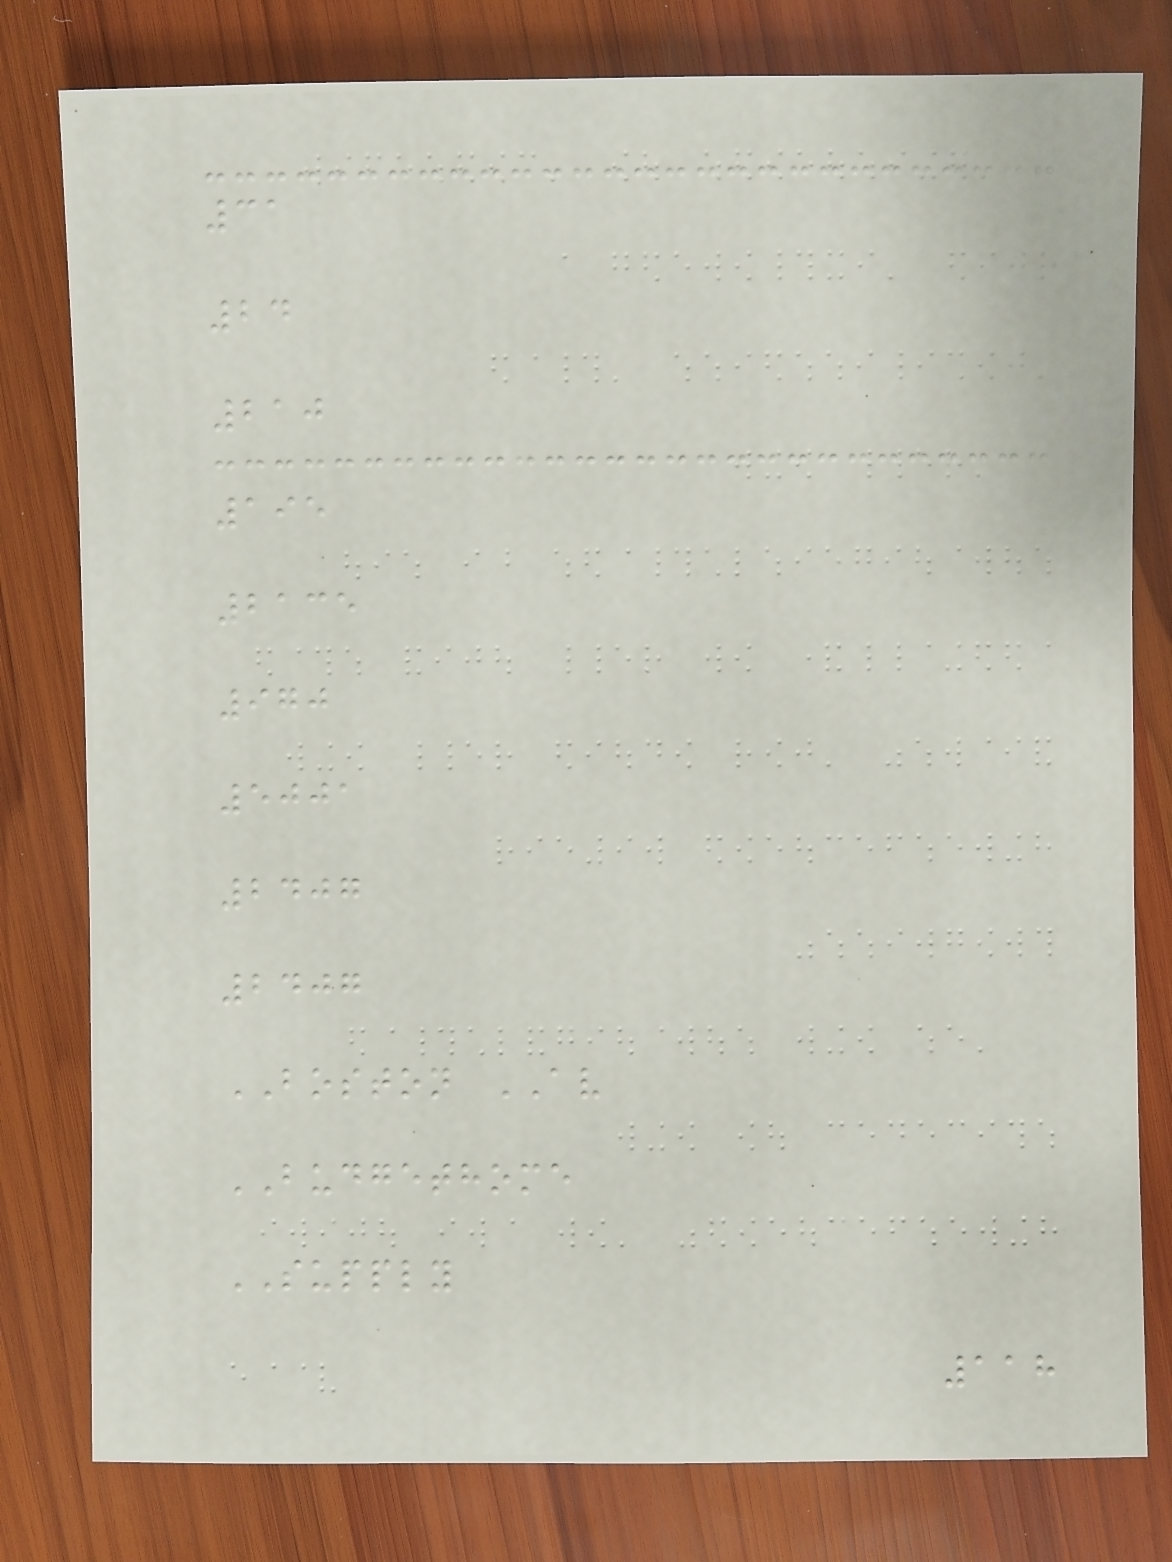31
24
210
195
2135
970
5001
2407
2407
BOSTON AV
BUDGETHOME
SUPPLY
118
